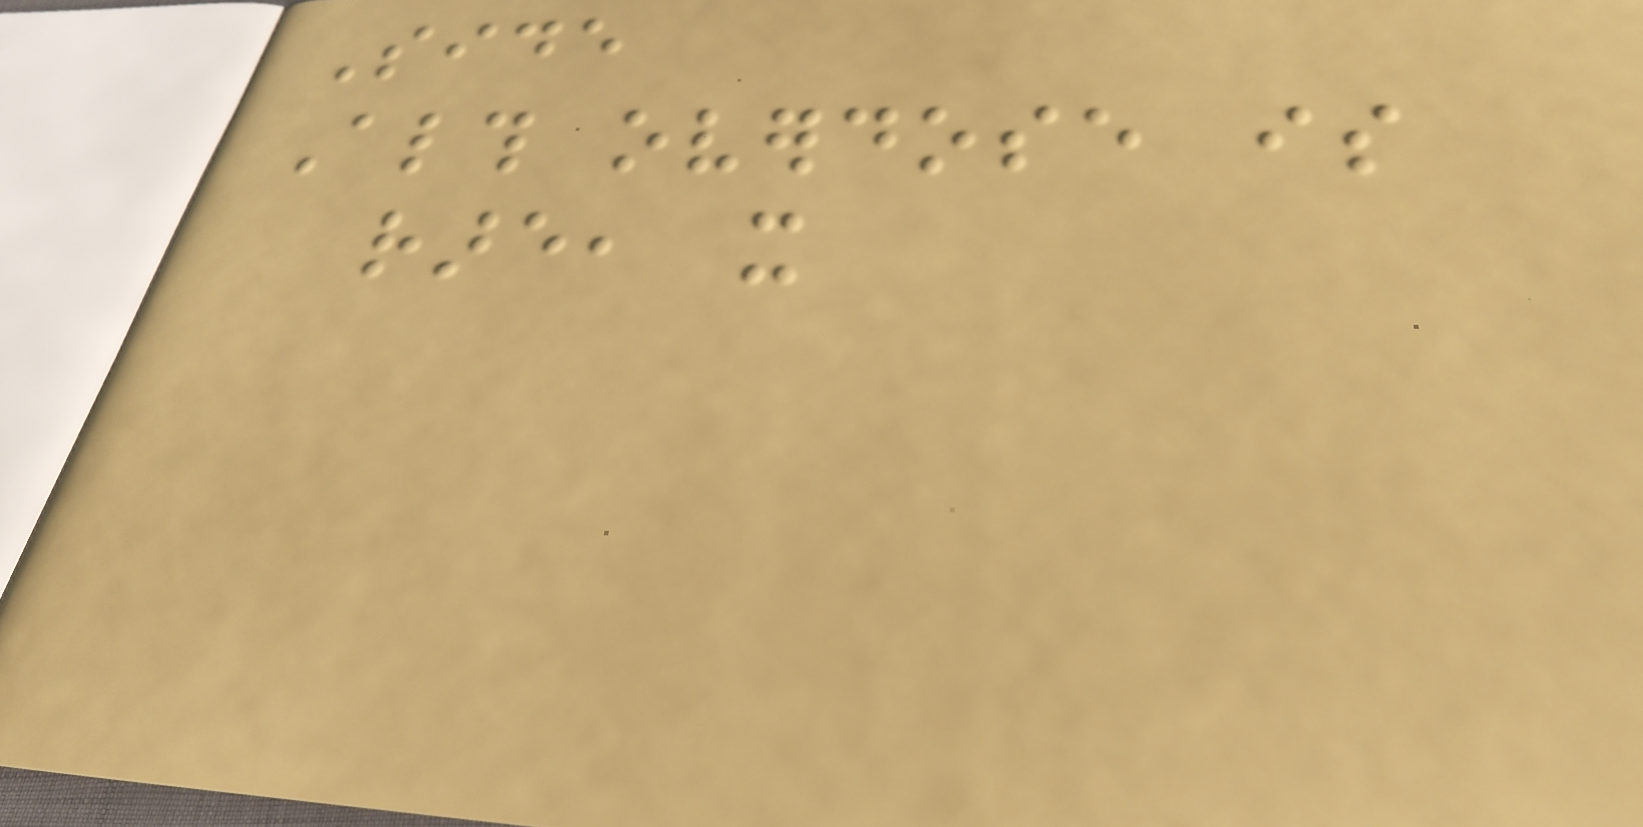Side
Although overdose is
rare, it
